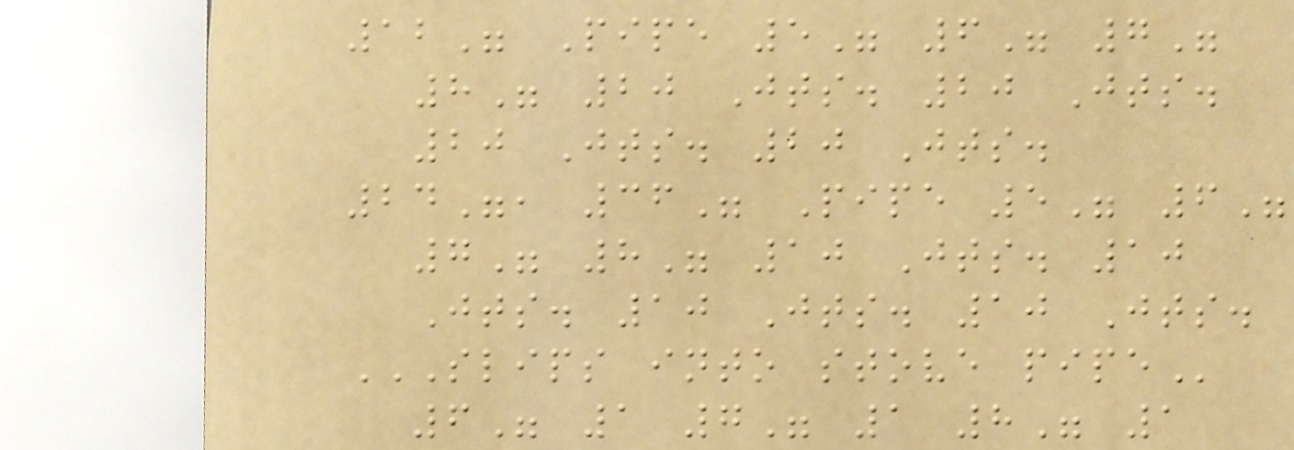12" Pipe 5" 6" 7"
8" 20 Jts. 20 Jts.
20 Jts. 20 Jts.
24", 36" Pipe 5" 6"
7" 8" 10 Jts. 10
Jts. 10 Jts. 10 Jts.
SLIPS INTO STOVE PIPE
6" 1 7" 1 8" 1
